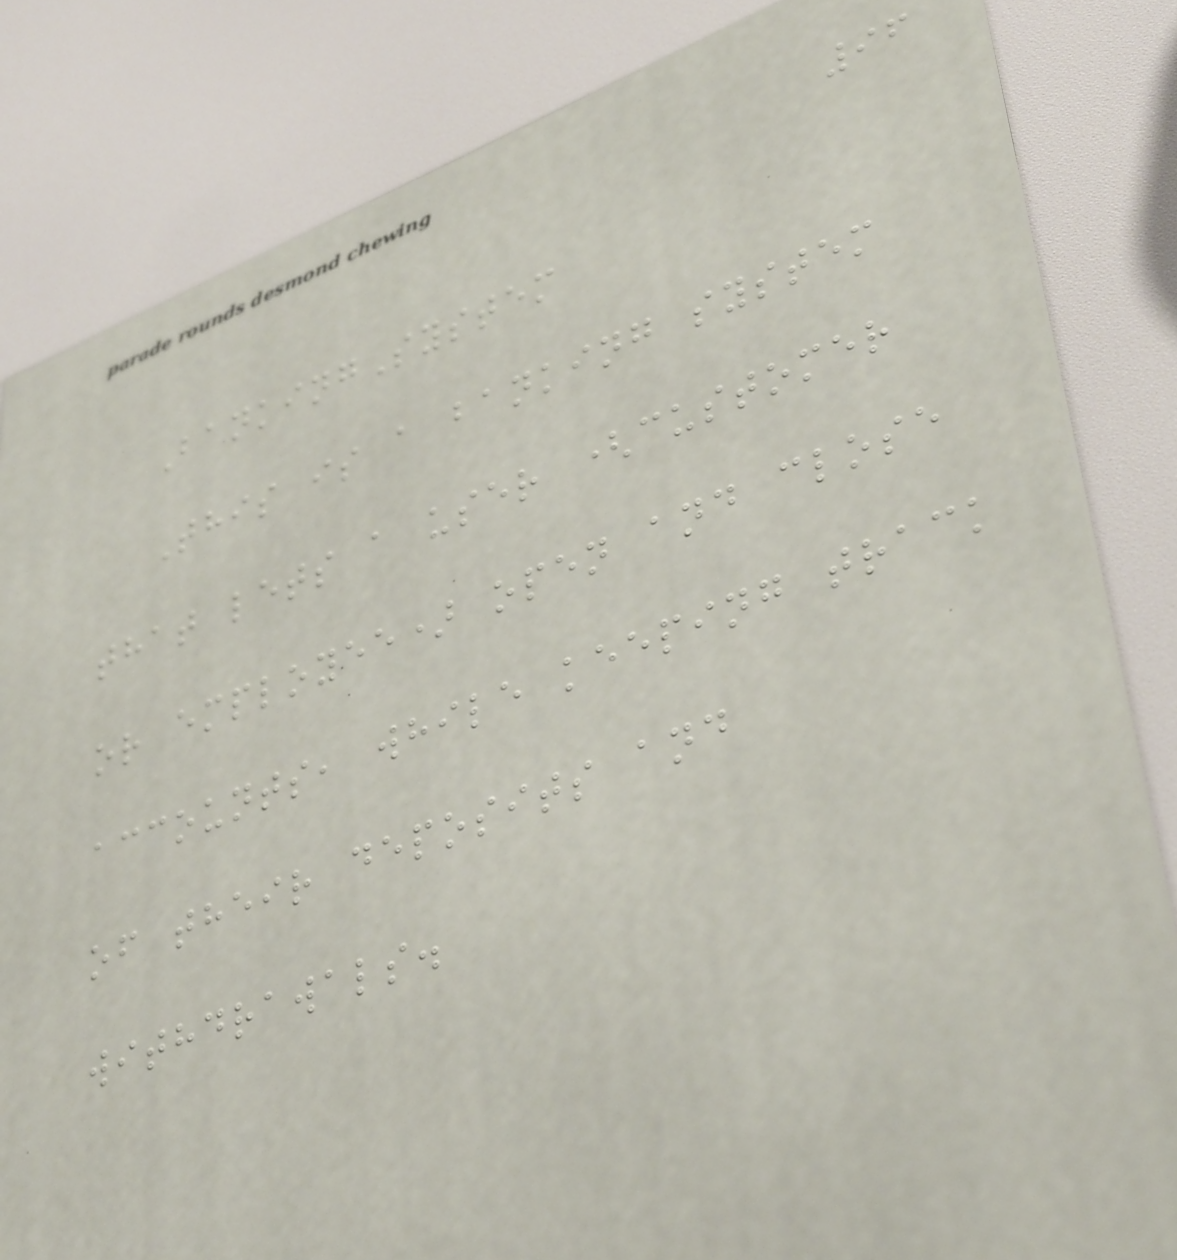96
BankingSystem
This is a banking system
that lets a user (customer
or employee) open and close
accounts, while keeping track
of their deposits and
withdrawals.
